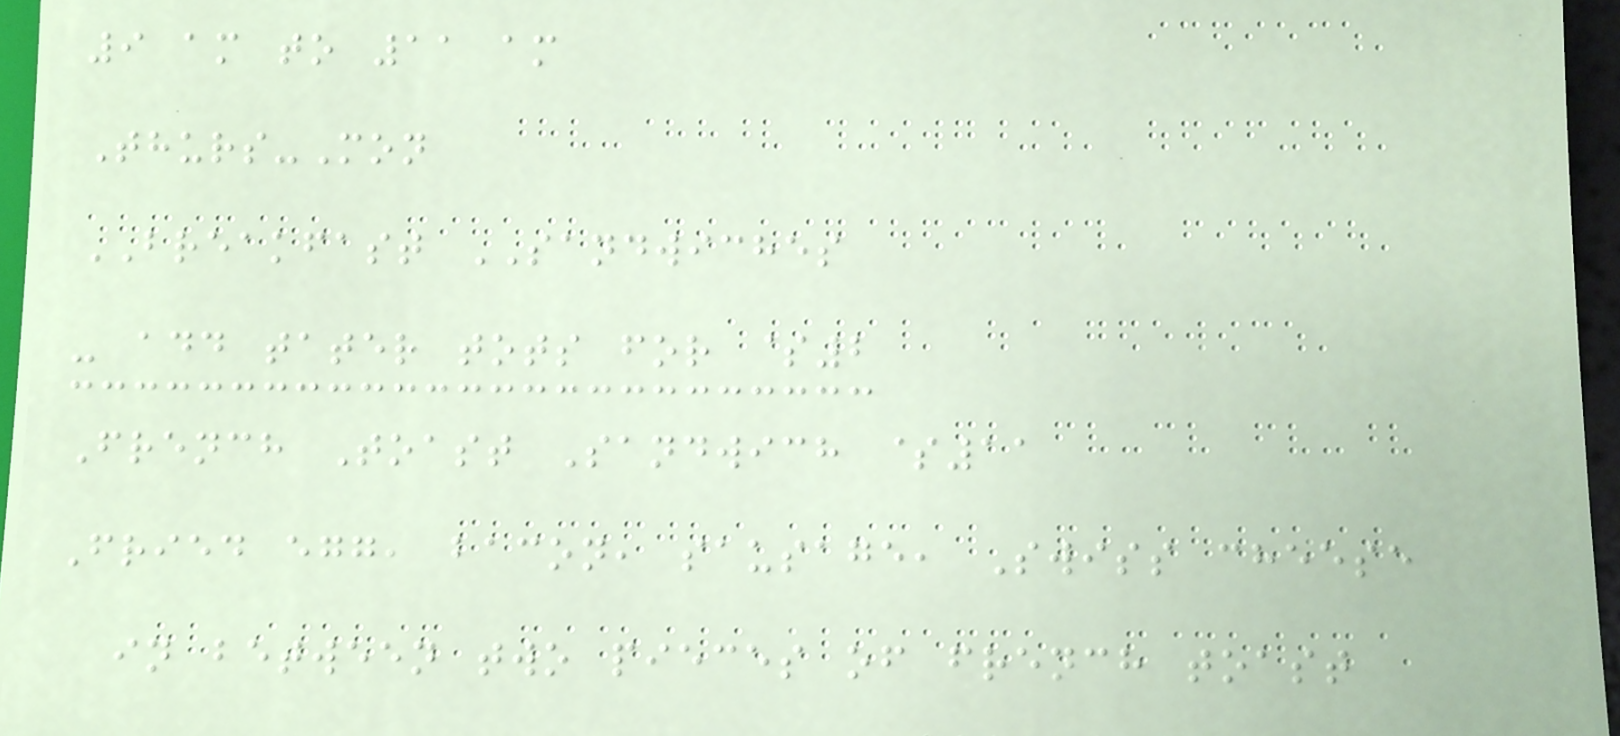9 am to 11 am
Thurs-Mon
BREAKFAST SANDWICHES
- add tater tots for $2
French Toast Sandwich $11
Fried egg, bacon, sausage, Swiss cheese
in between two pieces of french toast
